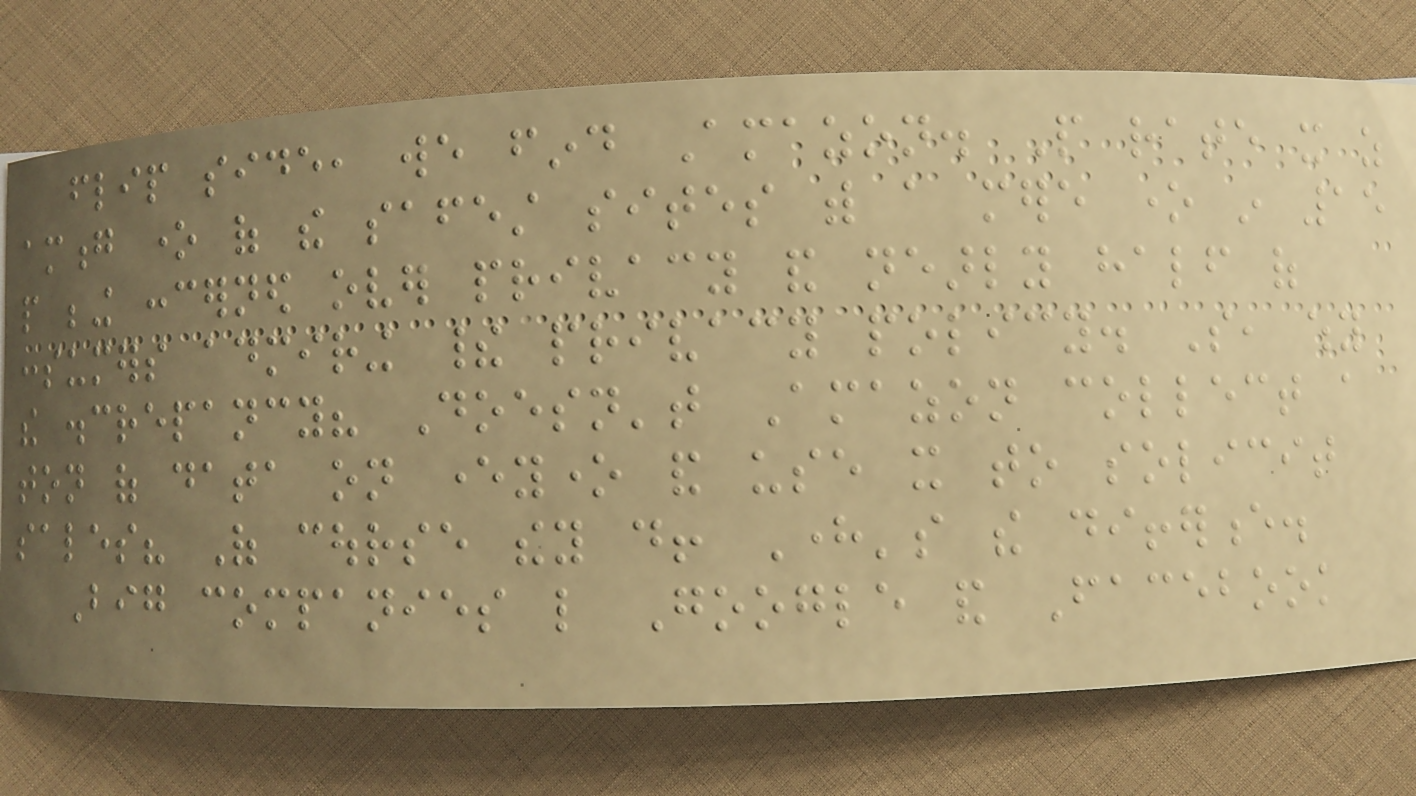flip side, we find Amazon. People rate it as
among one of the safest sites with a mere one in 15
people being concerned over privacy and nearly half of
consumers admiring their privacy policy. So, why
the discrepancy? Doesn't Amazon collect a
ton of data on everyone and use it to solicit
sales? Of course they do! Here's the difference.
Big companies like Google and Facebook
